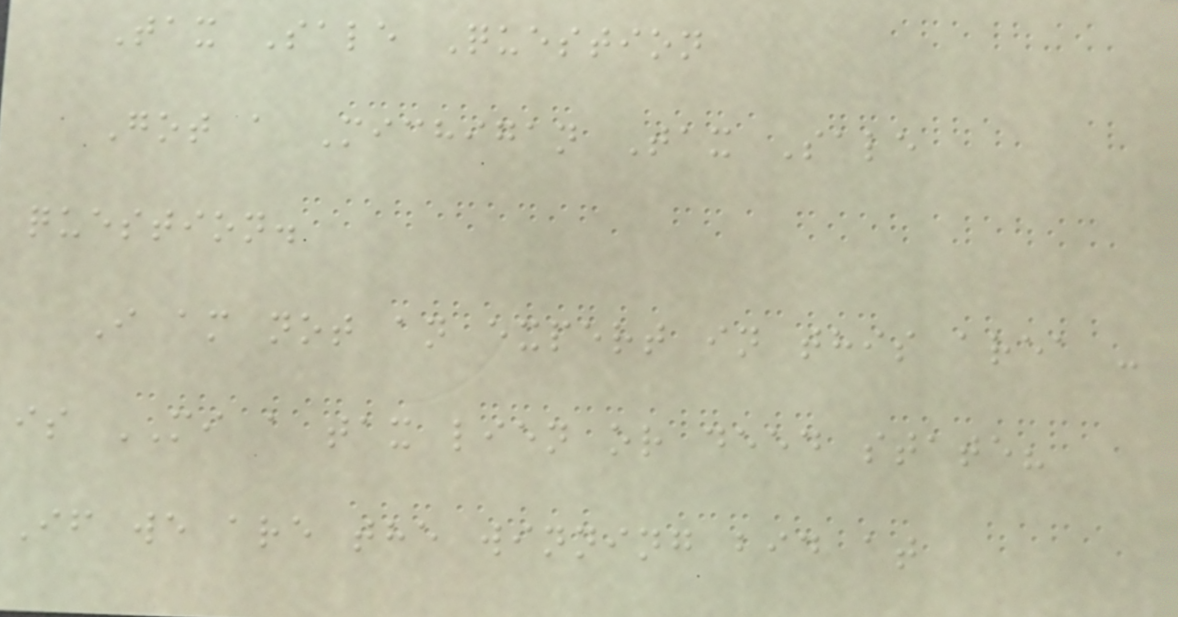Tax Sale Question
Got a Michigan Tax Sale
question.
I am not an expert in this area -
is MI a tax lien or deed state?
If we are the winning bid at
